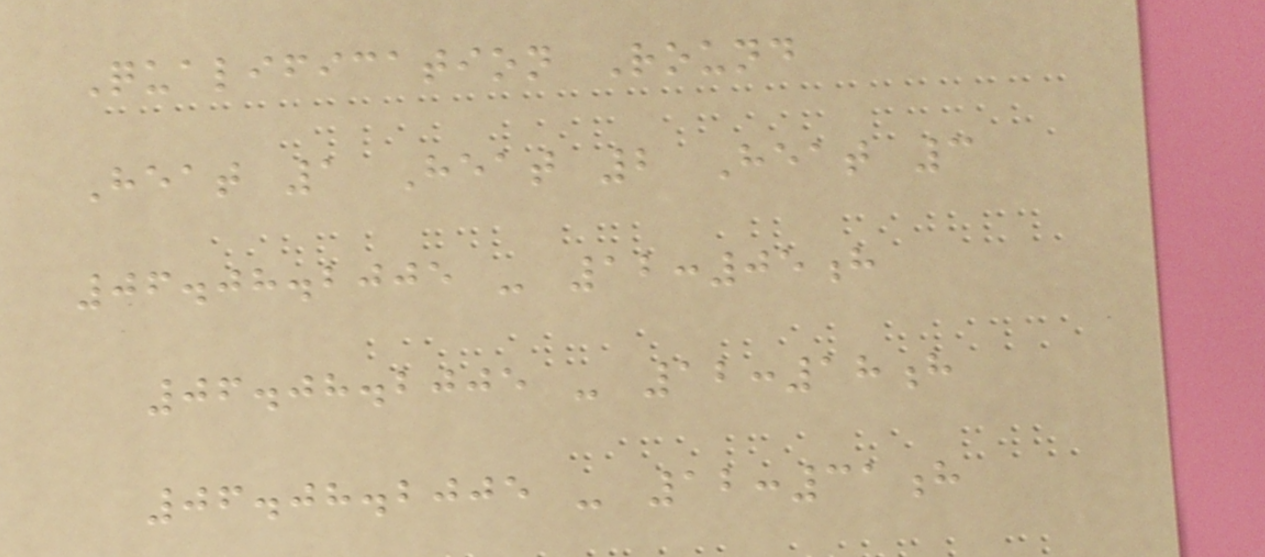Qualification Round
Heat 1 Heat 2 Heat 3
06.08.2005 - 12:05h
06.08.2005 - 12:18h
06.08.2005 - 12:31h
